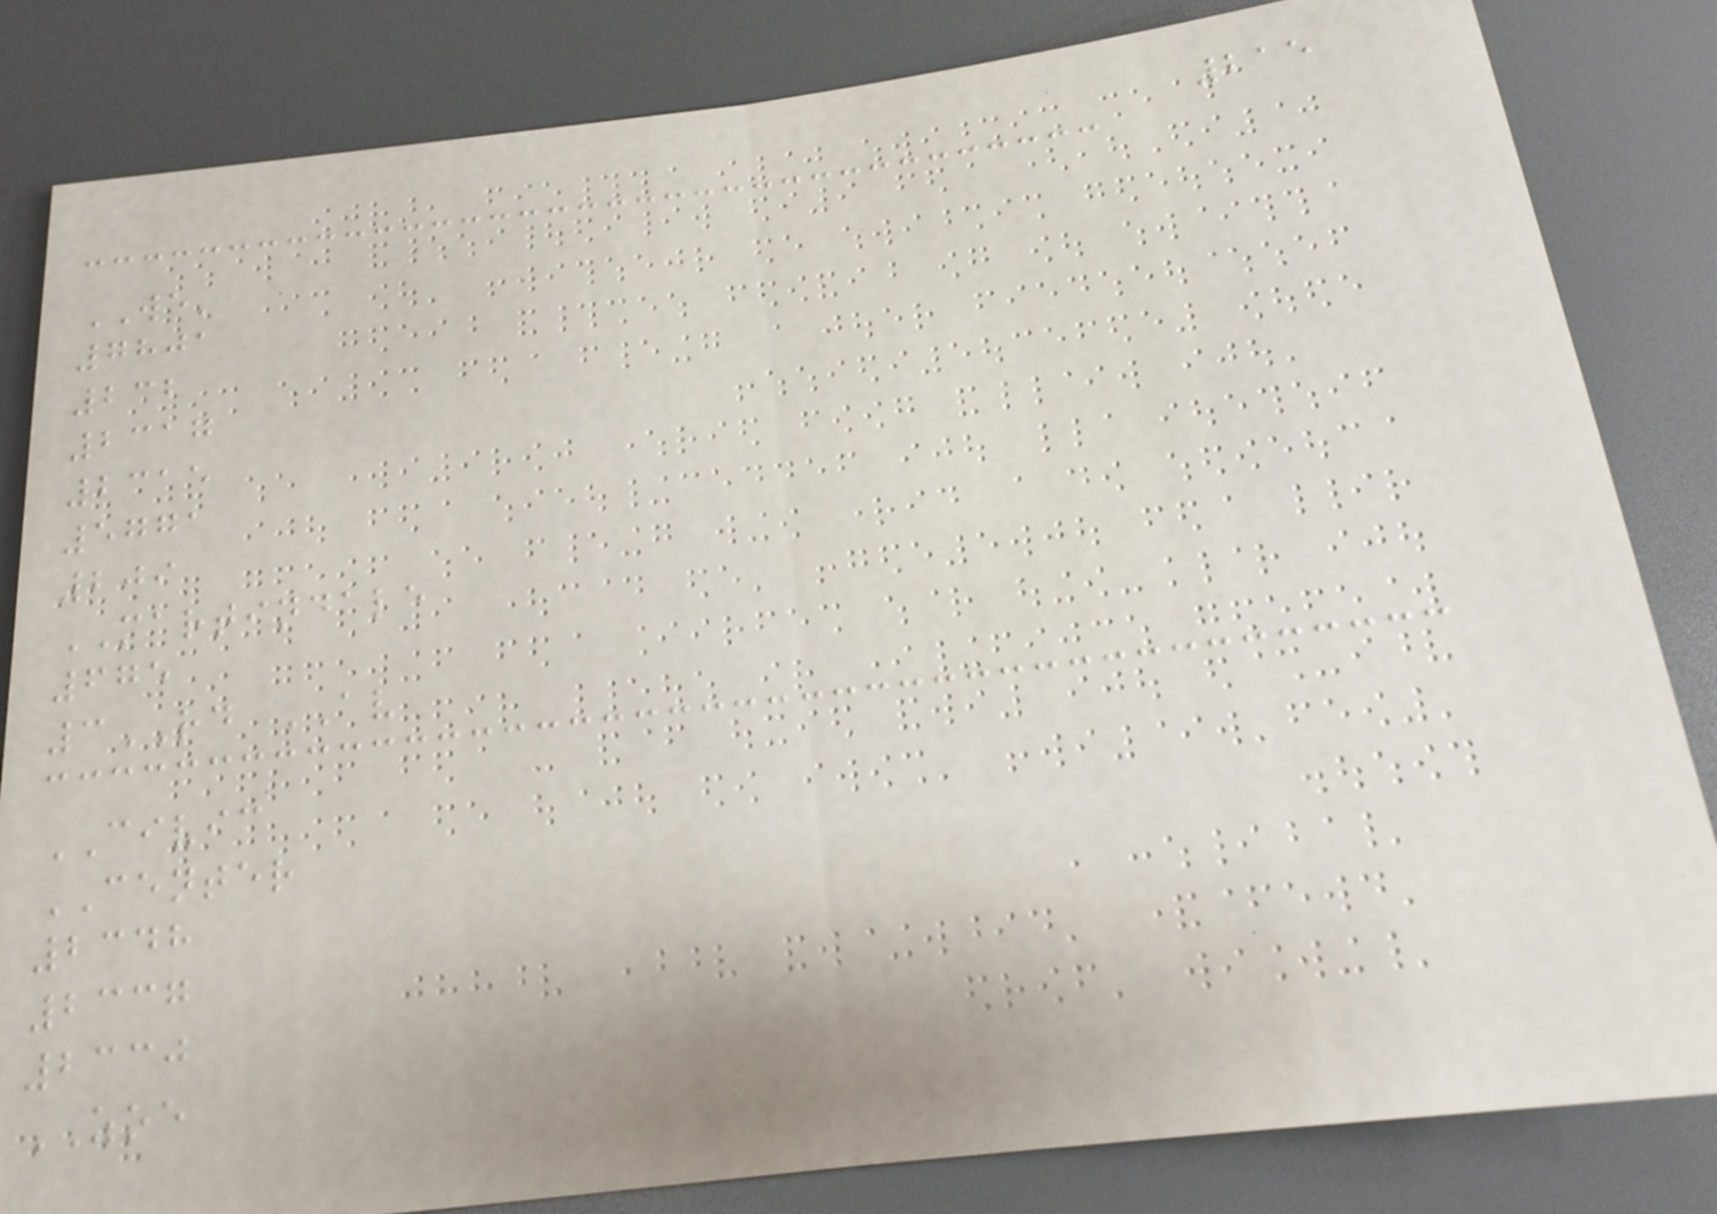215
WE'
7801
232
2317
2315
5771
209
MARTINDALE
675
3RD AV
CIVIC
CENTER
2348
2337
2330
ZOE
